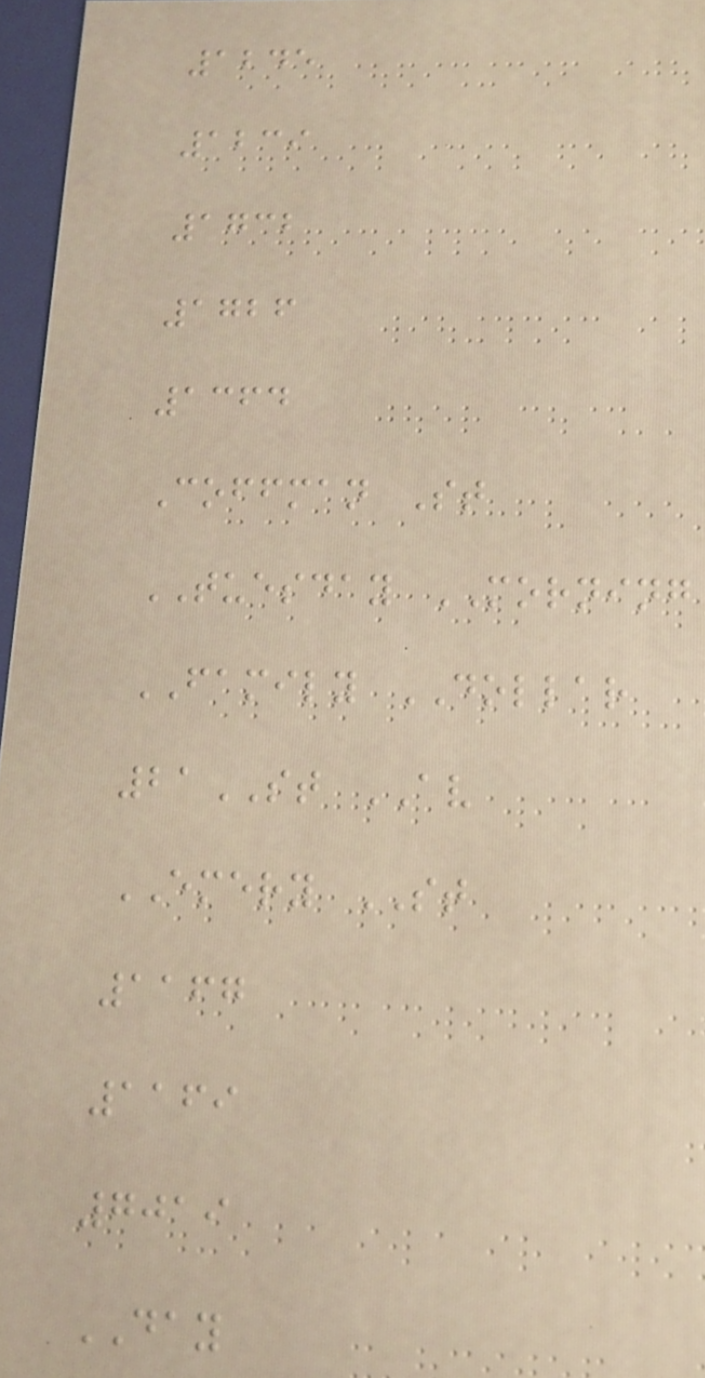1245
1239
1732
1726
1364
Coffman St
TUESDAY MORNING
FAMILY DOLLAR
21ST AV
EMERY ST
1167
1169
7019
DAY
